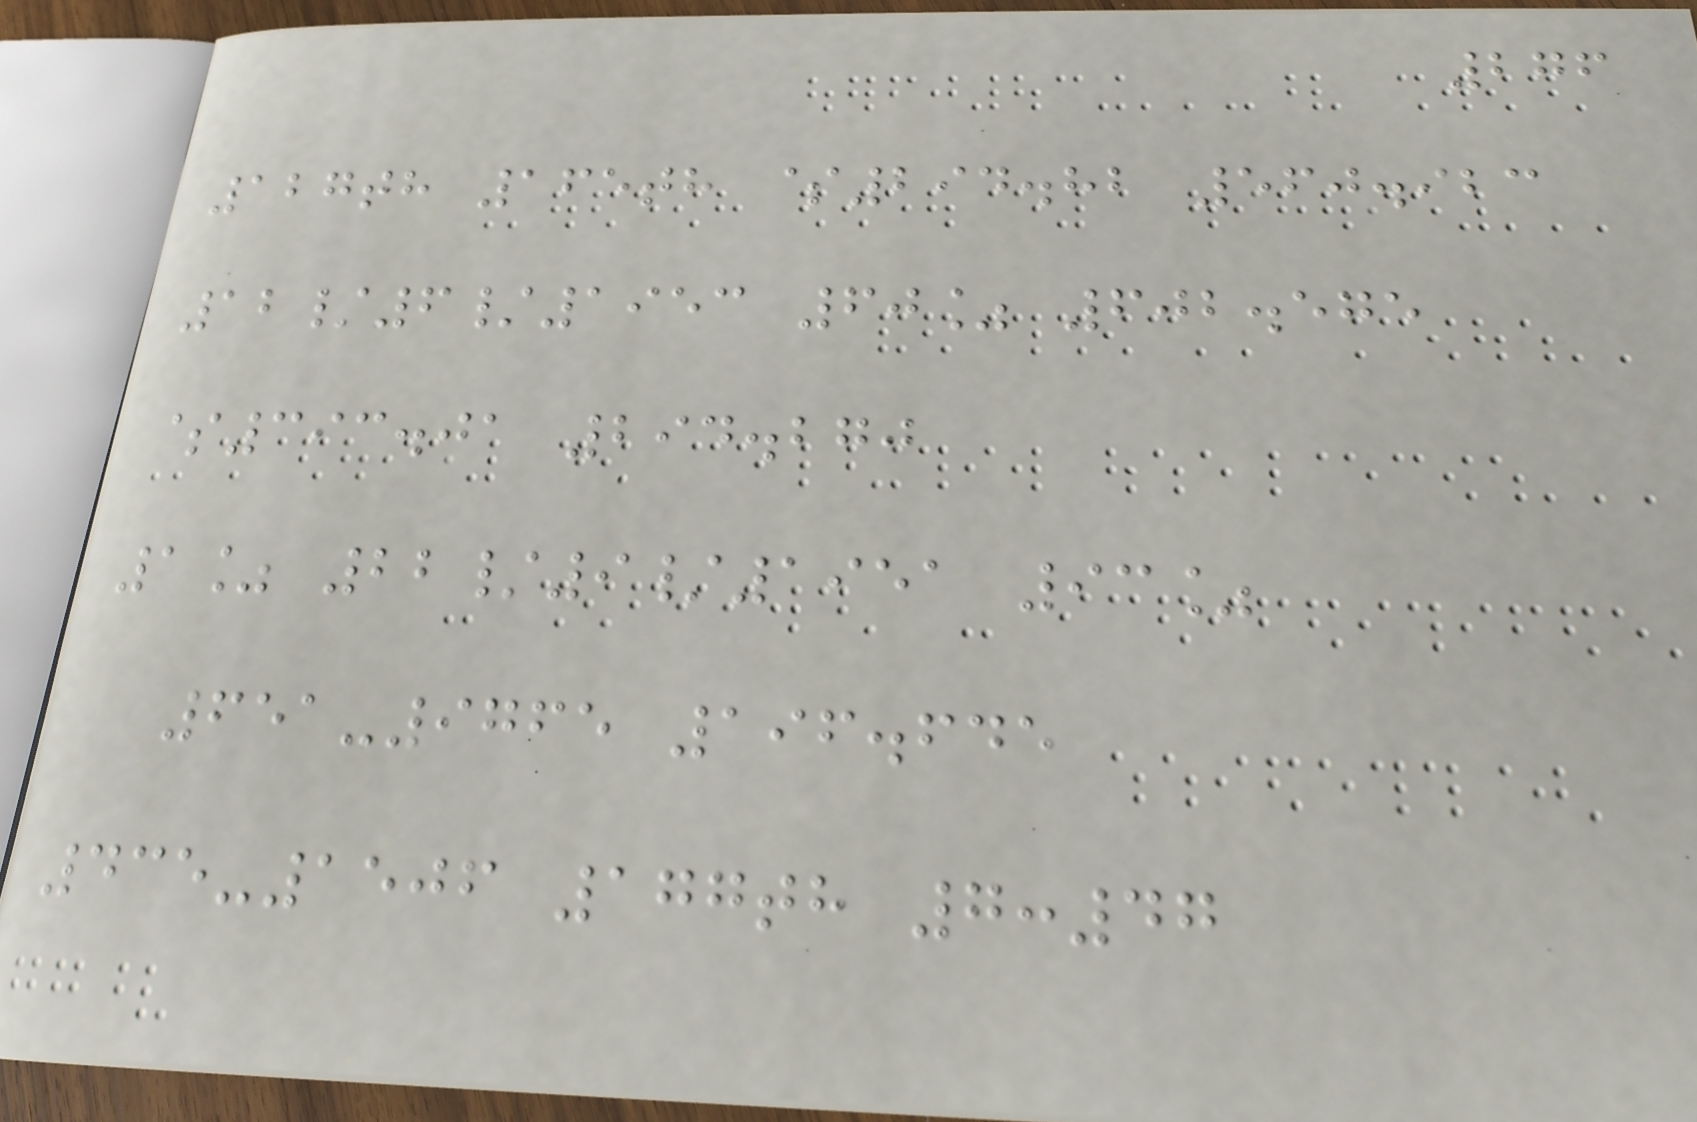276
127th 165th $294.82 560.923
12/6/1953 60% 602.575
$393.01 294.270
1% 22/9/1951 93%
651-9765 196.645
435-1506 177th 7:47
